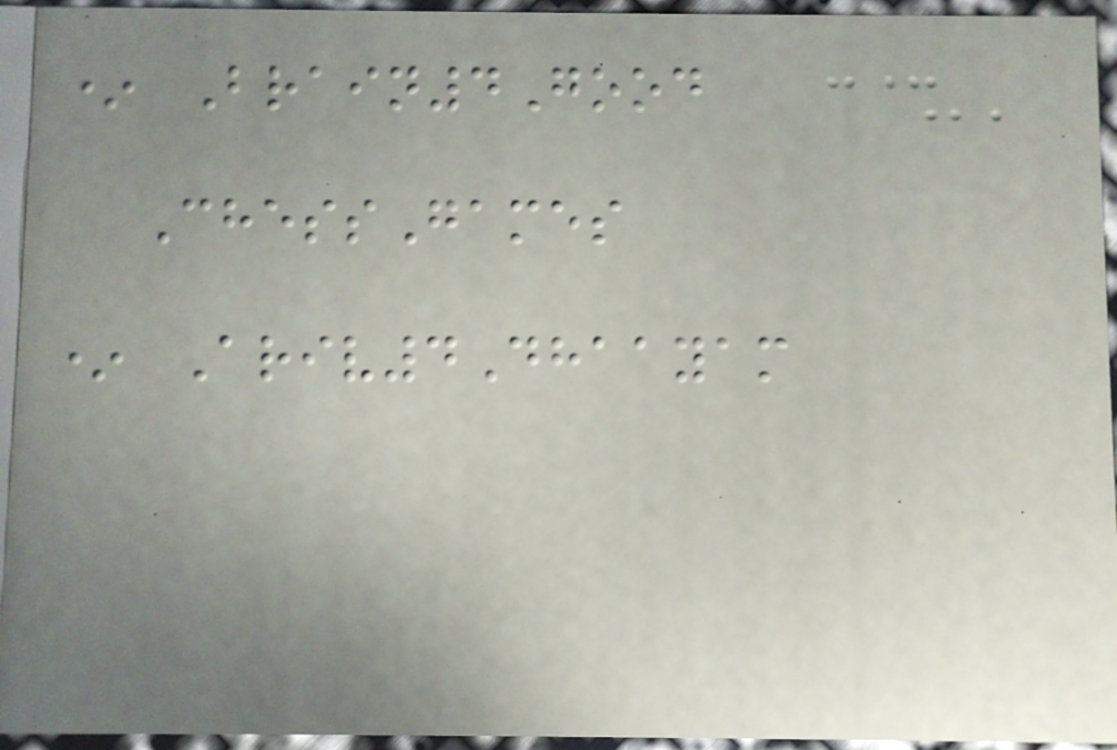* Brain4Good
ChessGames
* Ariv4Dhaayam
